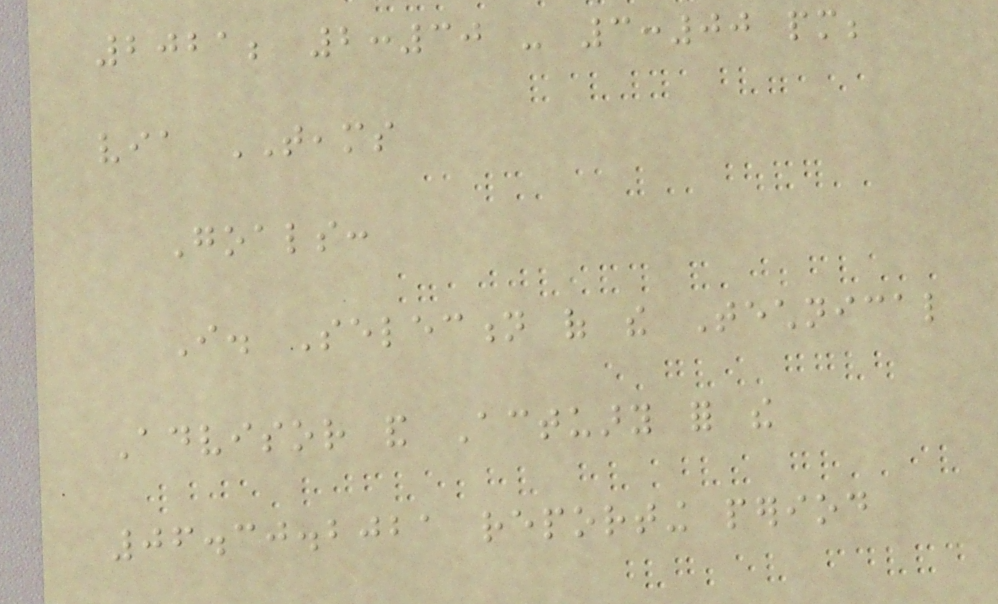2021; 2:30 - 3:00 pm;
via TEAMS
Goals:
I. Selection of the Technical
Advisor and Actuary for the
06.30.2021 reporting period
